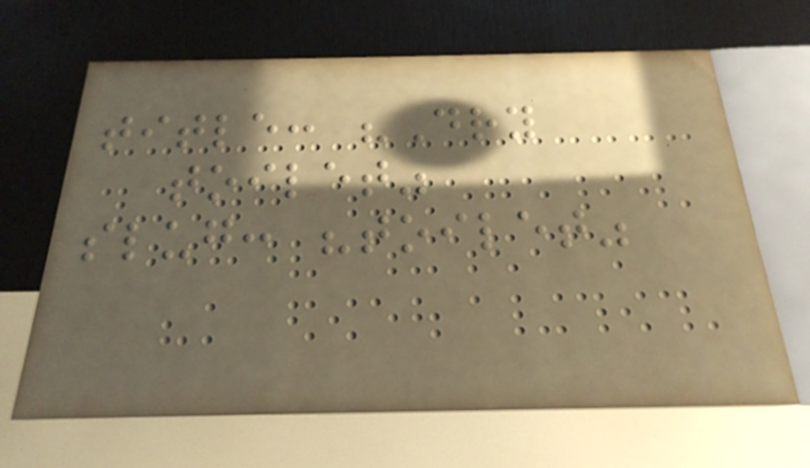title: "Dry
toilet"
slug: "toilet"
